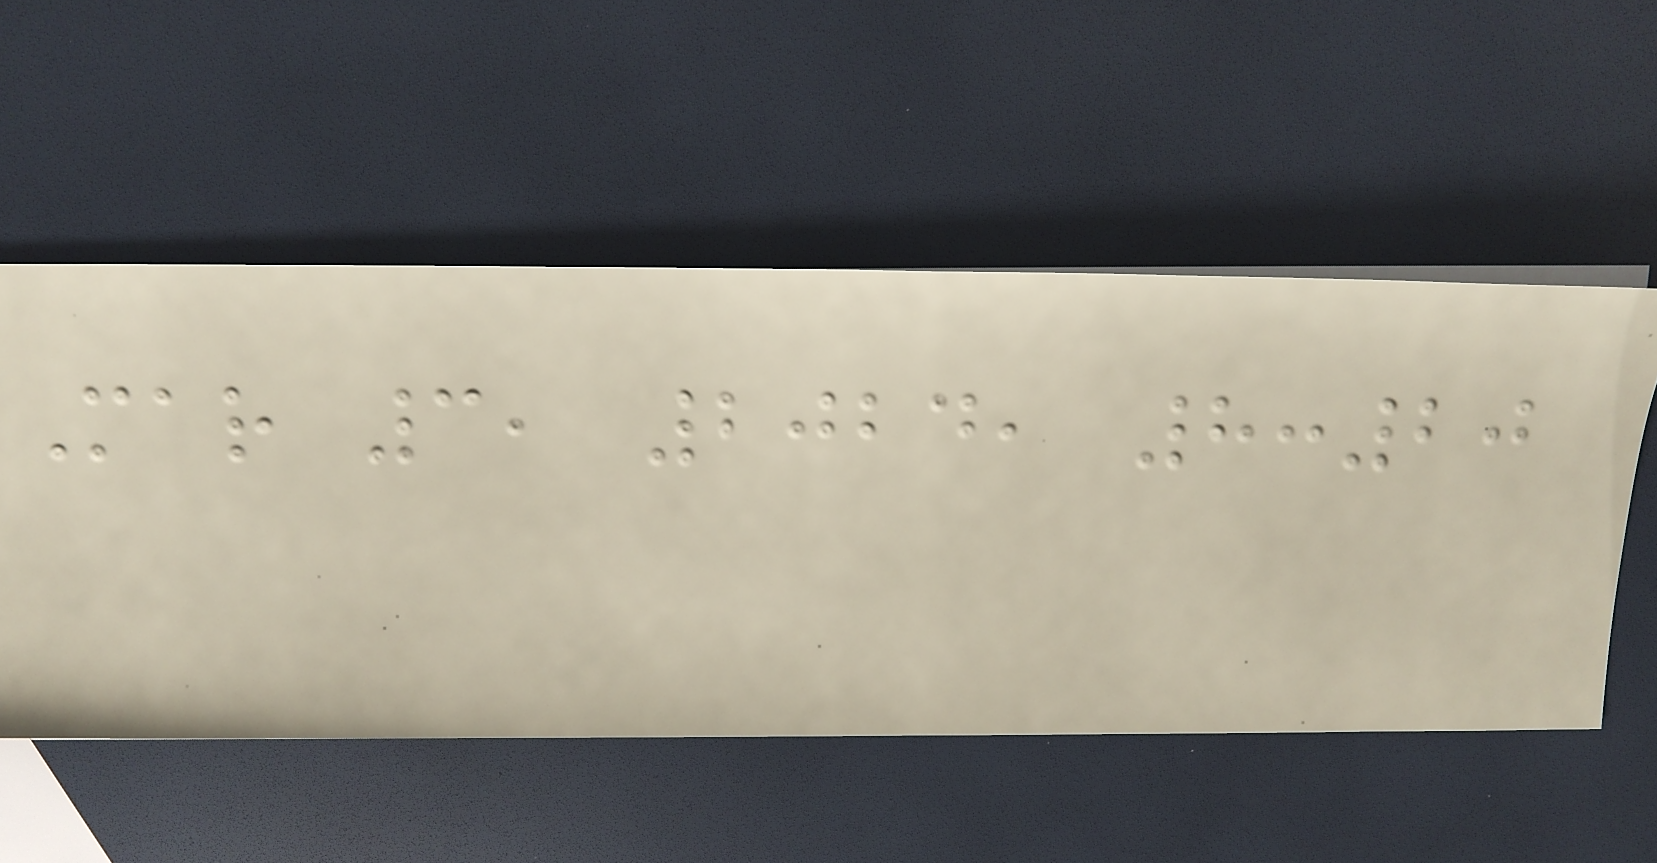Mar 3, 2024, 8:20
